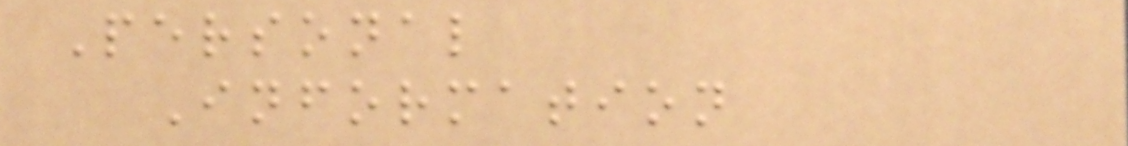Personal
Information
